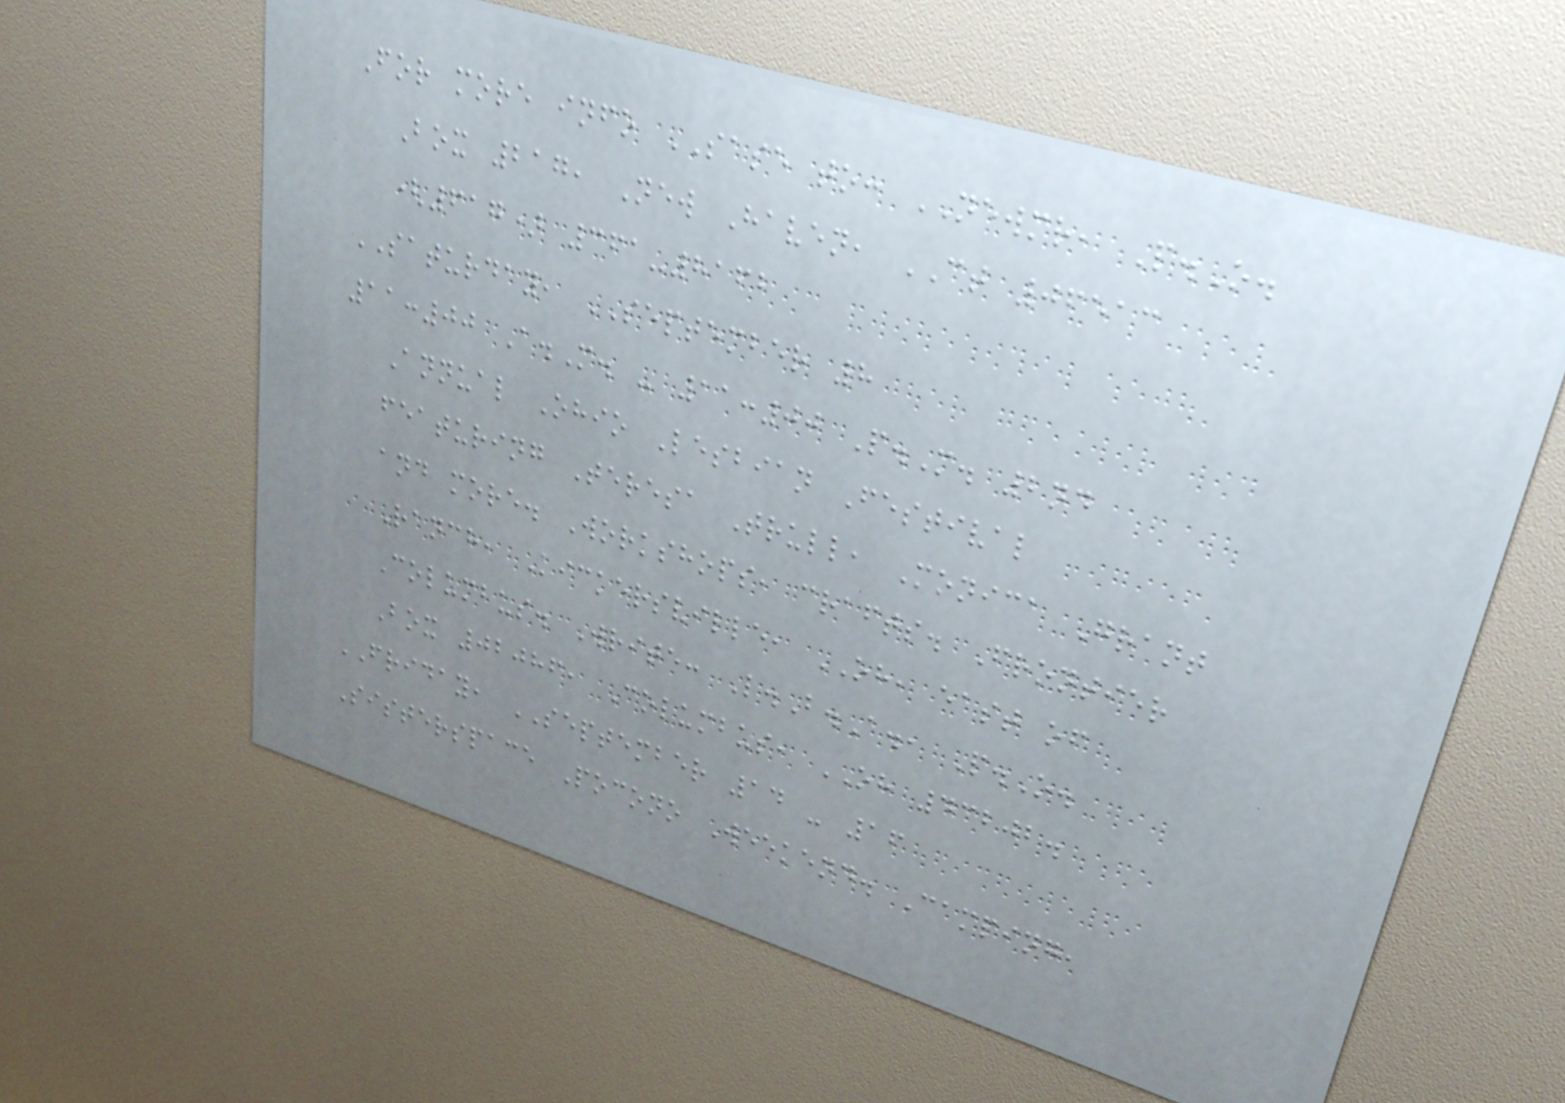For more info SASE to: NEWMR, P.O.
Box 217, New Haven, CT 06513
(617) 361-8162
SATURDAY, SEPTEMBER 8
11:00 A.M. - 11:00 P.M. 2nd
Annual Ohio Lesbian Festival
featuring Teresa Trull, Monica Grant
and more. Workshops, crafts. Frontier
Ranch, Kickersville, OH, east of
Columbus. Write: L.B.A., P.O.
Box 02086, Columbus, OH 43202.
FRIDAY, SEPTEMBER 14 - 16
Sisterspace Pocono Weekend. Camping,
